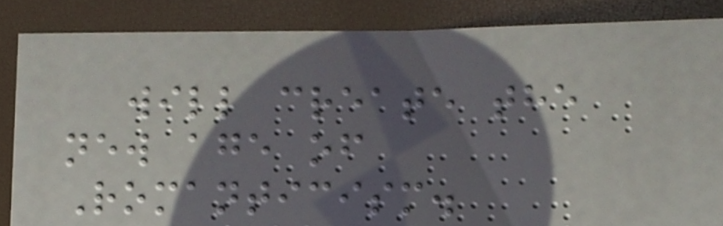will create the
new age of
Romanticism.
